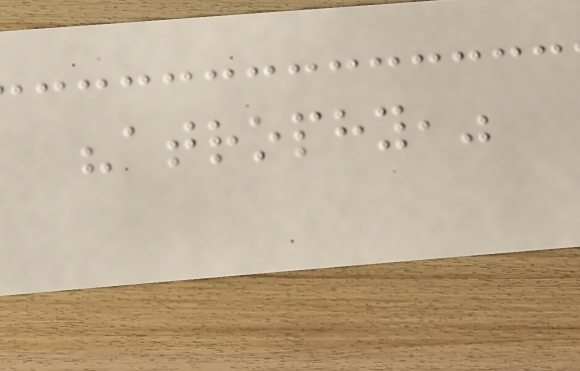"atrophy,"
